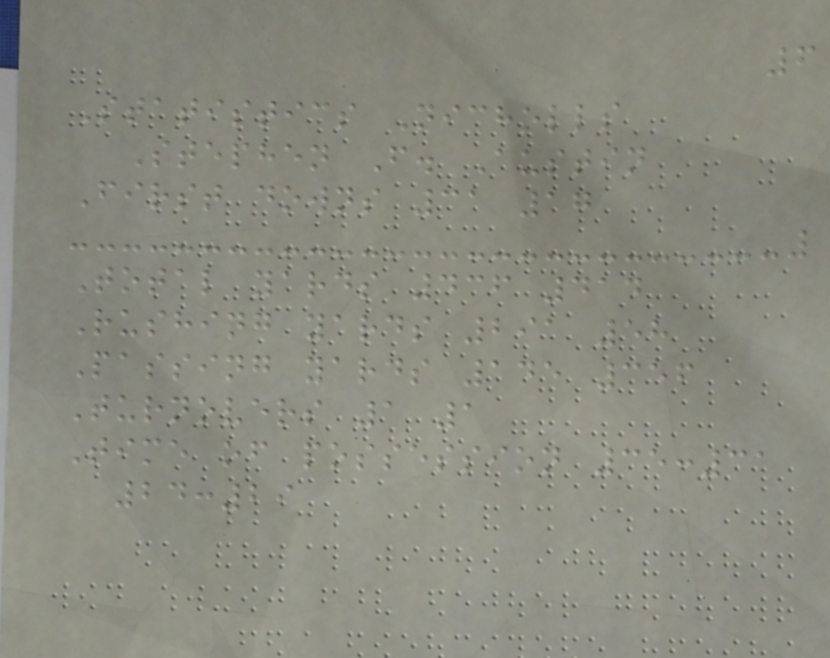6
Statistics Nicholls
Stephen F. Austin
First downs 31 17
Total yards 436 414
Rushing yards 291 58
Passing yards 145 356
Turnovers 1 1
Time of possession 35:31
24:29
